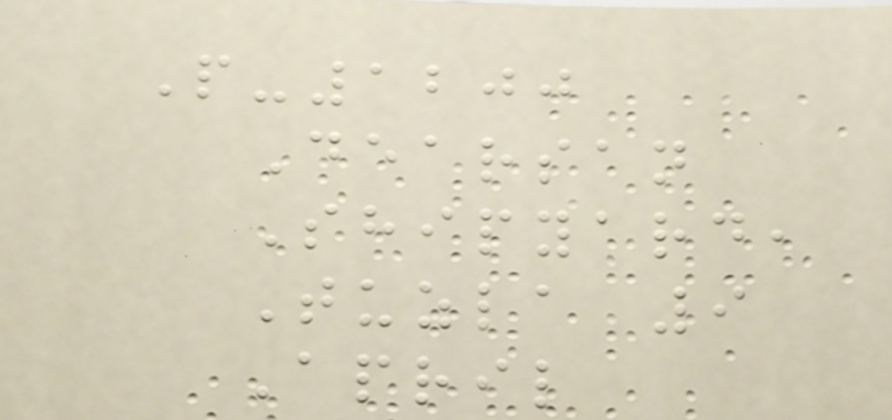P-1200
Dearsan
Shipyard,
Tuzla 9
April
